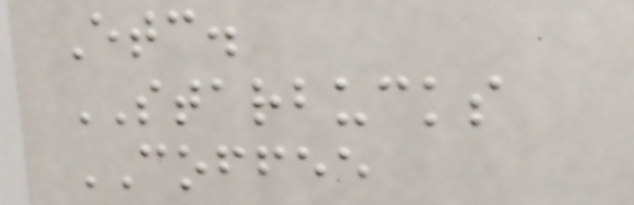Etc.
STARBUCKS
COFFEE
